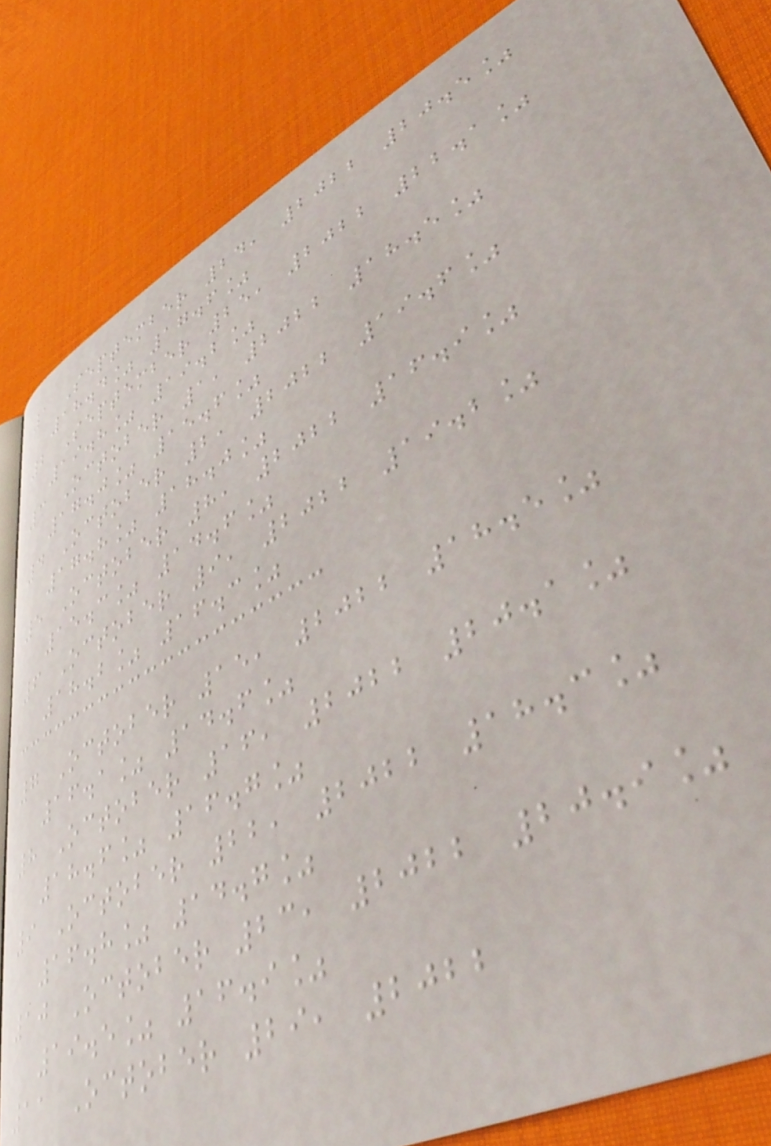1 September 24, 2022 20.5%
18.4% 17.6%
2 September 25, 2022 22.1%
19.8% 19.2%
3 October 1, 2022 18.5%
17.0% 15.6%
4 October 2, 2022 19.6%
17.8% 18.0%
5 October 8, 2022 16.9%
15.3% 14.6%
6 October 9, 2022 19.2%
18.2% 16.3%
7 October 15, 2022 18.5%
16.1% 14.6%
8 October 16, 2022 20.1%
18.6% 16.7%
9 October 22, 2022 18.3%
16.8% 14.7%
10 October 23, 2022 20.9%
19.5% 16.9%
11 October 29, 2022
